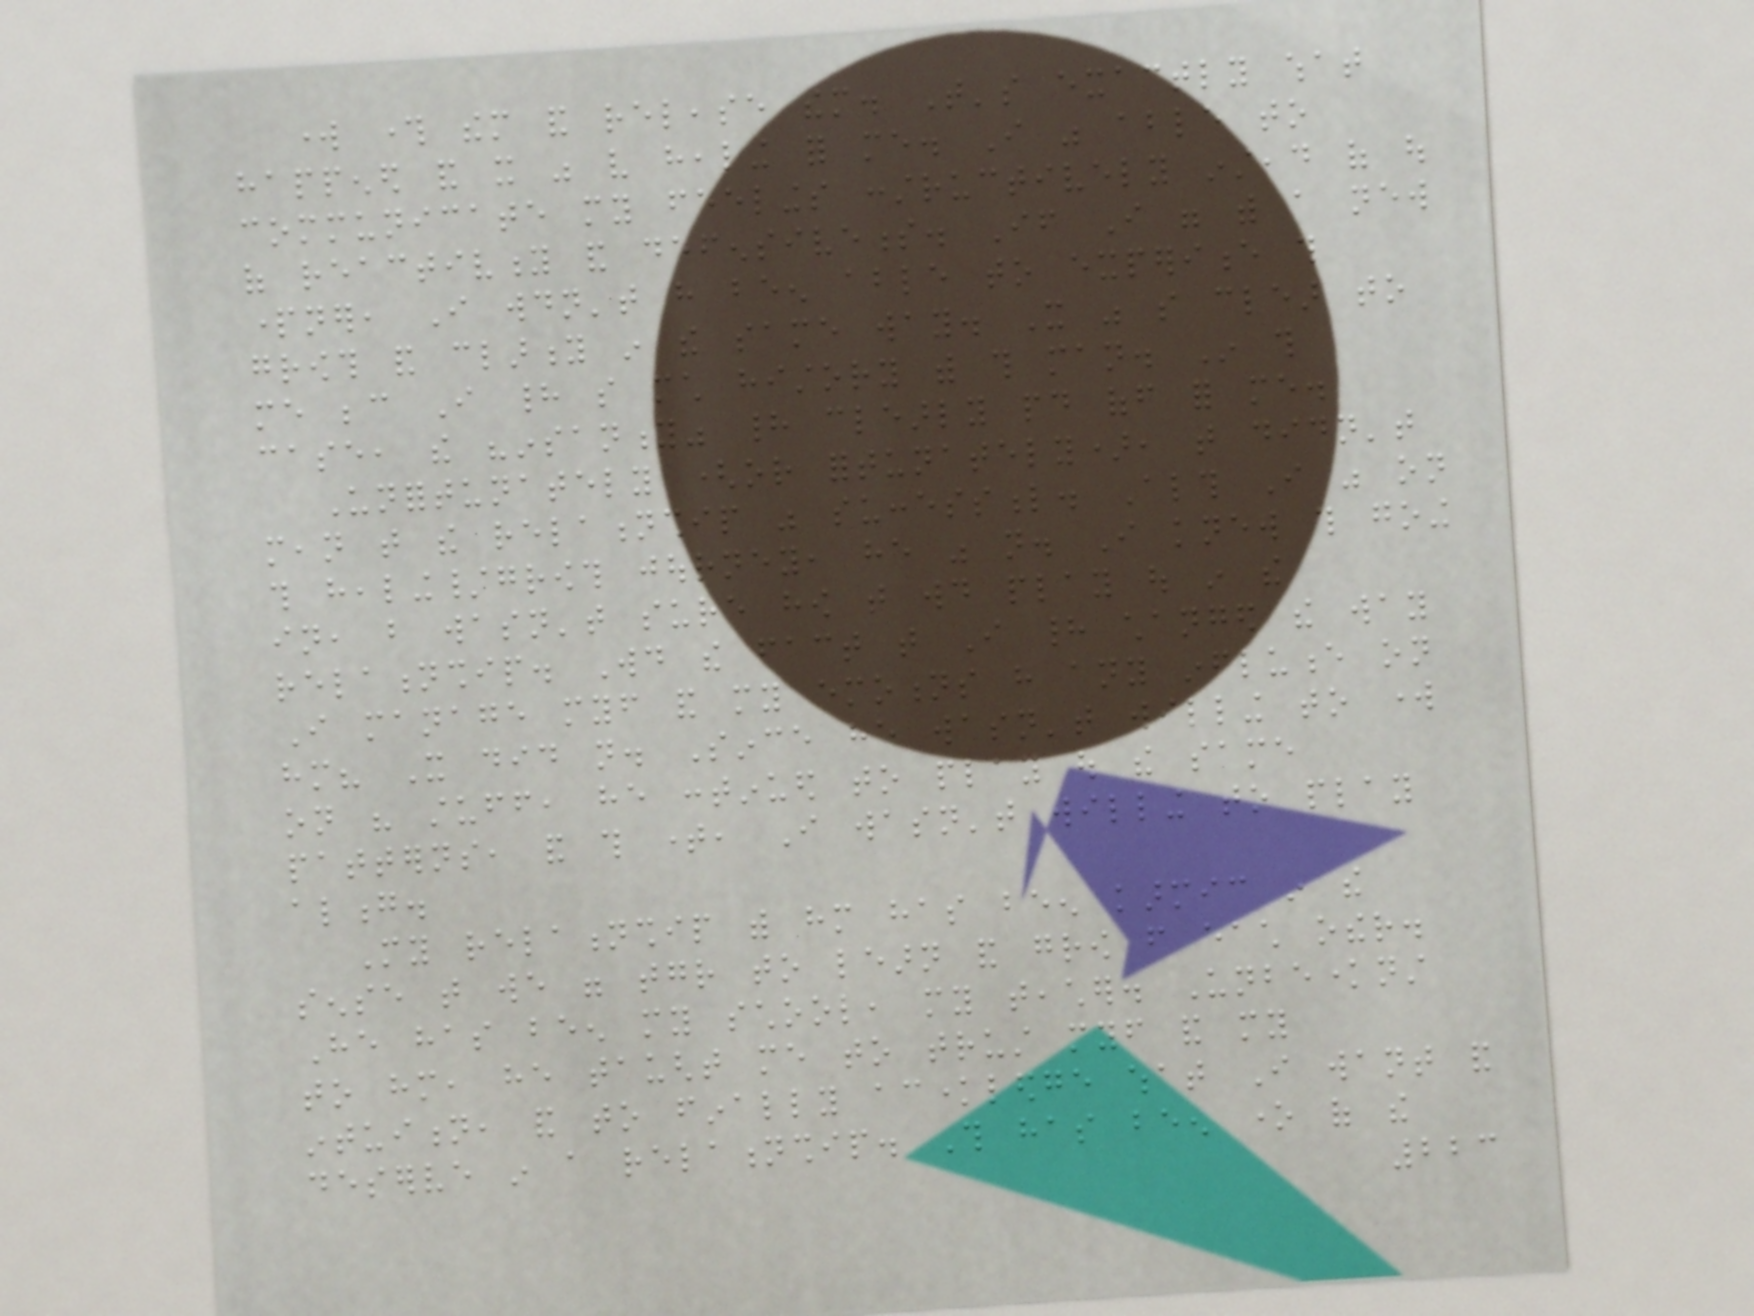work through them and release them. That's exactly what
happened and it was very healing for me. I was able to
communicate my feelings constructively instead of out
of reactivity and defensiveness. If I were with a new
partner, I wouldn't have been able to experience this
growth and clarity in the same way. It was so clear to
me because I had so much history with this man. In this
case, the "insanity" had clearly paid off for me.
Unfortunately (or fortunately), that didn't
mean that the relationship was successful. Although I was on
this healing/growth journey, he was not. I knew this going
in, but wasn't sure how that would play out in the
relationship. Would the fact that I had changed the way
I manage myself and my emotions have any influence on
him? It did not. Since he wasn't willing to work
on his stuff, he continued to play out the same
patterns, and this time, I wasn't willing to play
along.
My relationship with him has been karmic in the
sense that we were together to learn and grow from each other.
He has been my school, my teacher. Unbeknownst
to him, he taught me to trust myself and my
intuition, and to finally acknowledge what I want and
deserve in a relationship. This has been one of the
223
